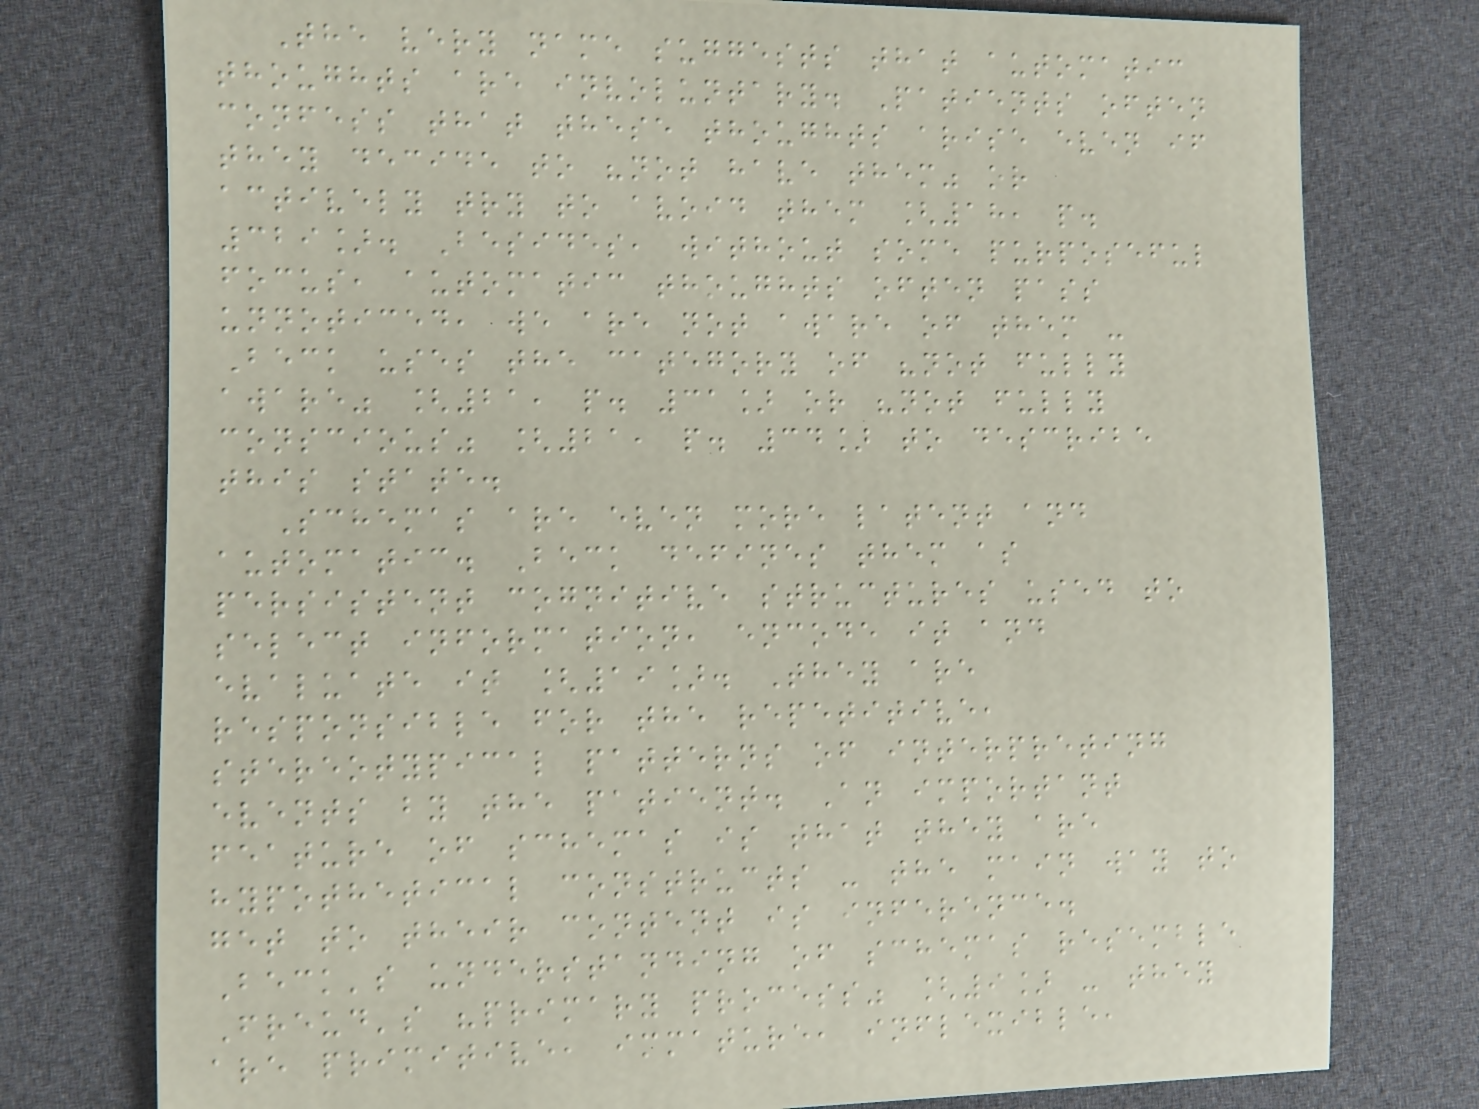The very name suggests that automatic
thoughts are involuntary. Patients often
confess that these thoughts arise even if
they decide to "not have them" or
actively try to avoid them [18, p.
329]. Besides, without some purposeful
focus, automatic thoughts often pass
unnoticed, we are not aware of them -
Beck uses the category of "not fully
aware" [21, p. 31] or "not fully
conscious" [21, p. 34] to describe
this state.
Schemas are even more latent and
automatic. Beck defines them as
persistent cognitive structures used to
select information, encode it and
evaluate it [19]. They are
responsible for the repetitive,
stereotypical patterns of interpreting
events by the patient. An important
feature of schemas is that they are
hypothetical constructs - the main way to
get to their content is inference.
Beck's understanding of schemas resemble
Freud's "primary process" [9] - they
are primitive, immature, inflexible,
